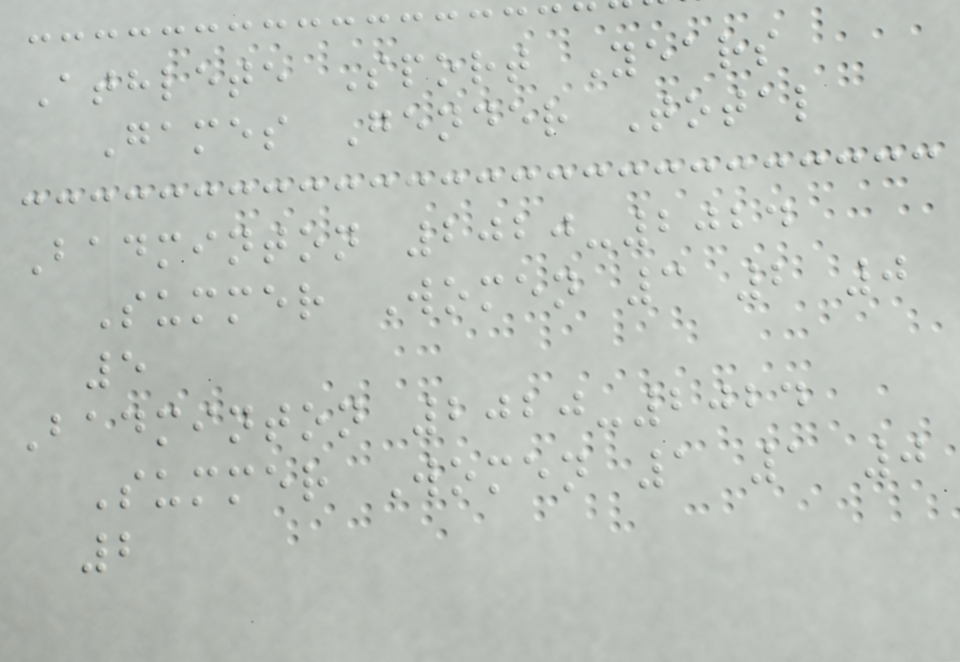Athlete Sport Years
Games Gender Total
Badminton 2020-2024
Summer Women 3 2 0
5
Badminton 2020-2024
Summer Women 1 1 0
2
